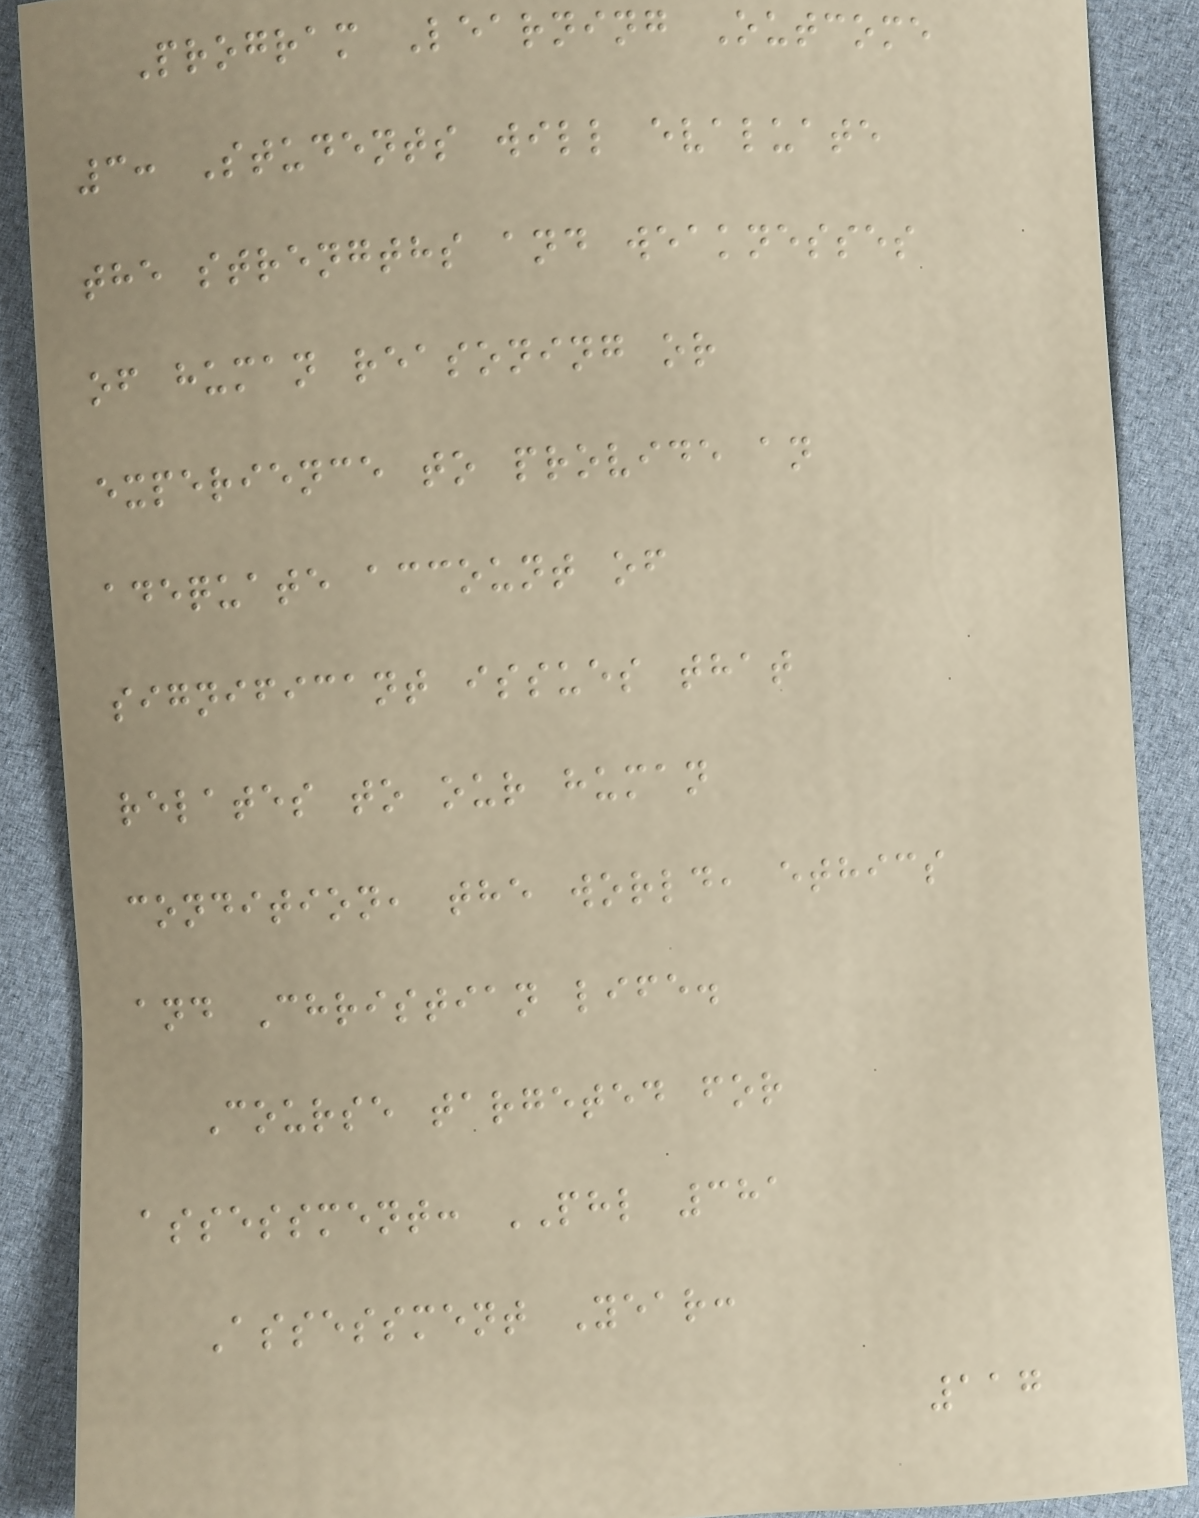Program Learning Outcome
3: Students will evaluate
the strengths and weaknesses
of human reasoning or
experience to provide an
adequate account of
significant issues that
relates to our human
condition, the world, ethics
and Christian life.
Course targeted for
assessment: PHL 381
Assessment Year:
117
